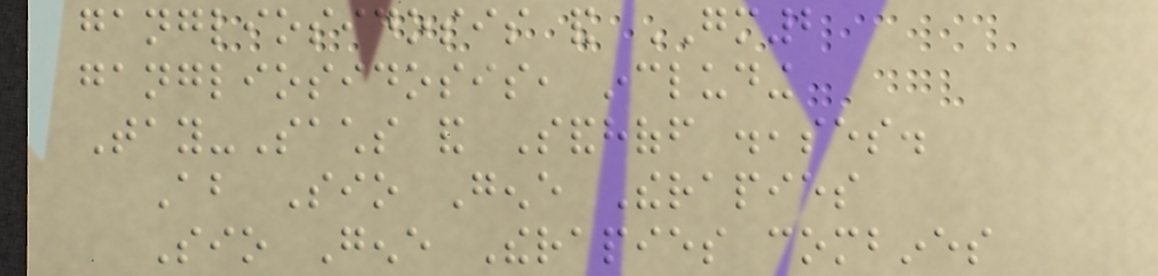gangliosidosis and GM2
gangliosidosis, including
Tay-Sachs and Sandhoff diseases.
About Sio Gene Therapies
Sio Gene Therapies combines
